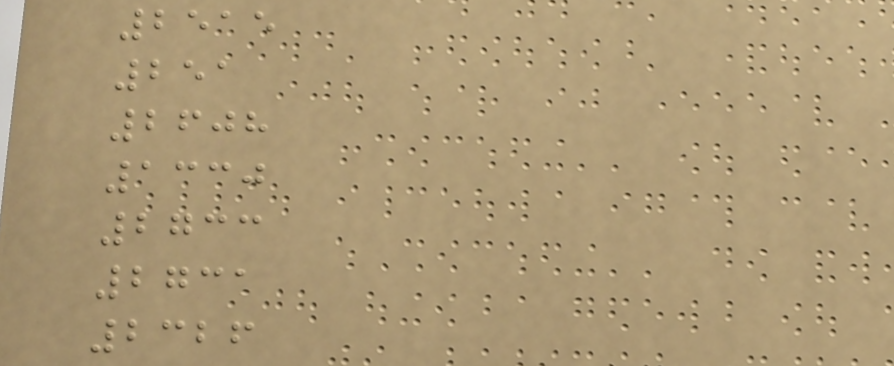2515
251
2608
1330
2733
2731
2326
